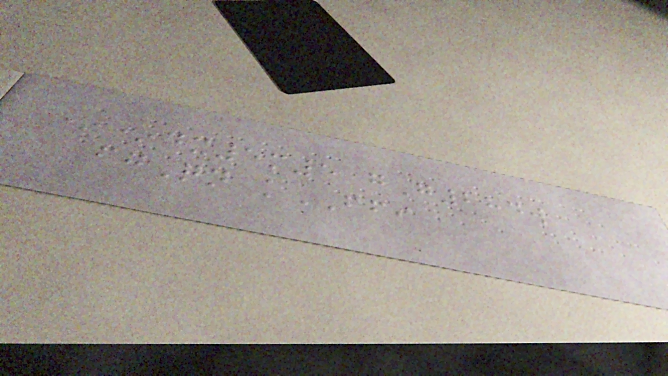**dx5m5 gG284w
fgQn kFFI
